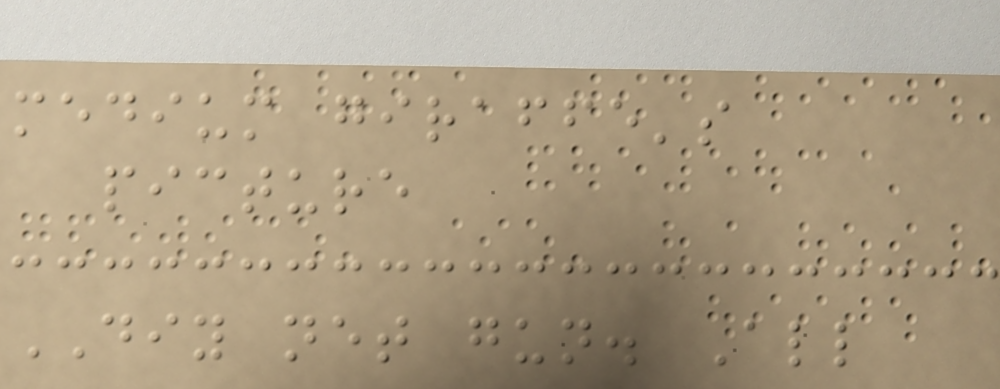medium giraffe's
picture
DIY net gun. All
